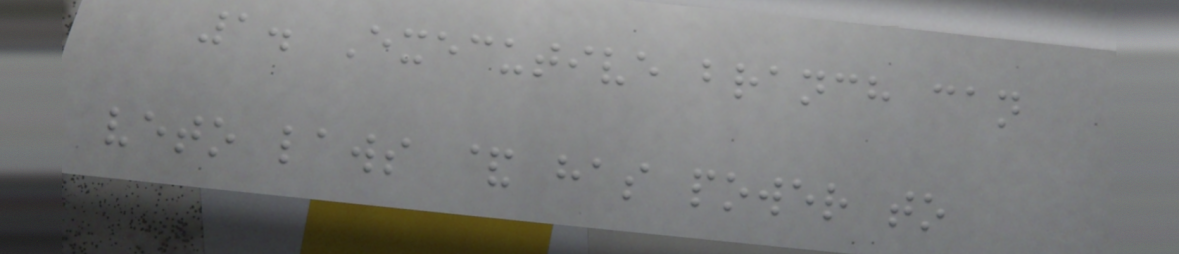1. Executive branch can
veto laws & has power to
